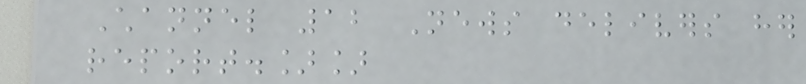Channel 12 News delivers her
report.]]
